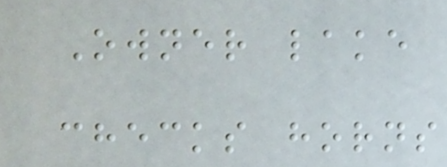Owner lake
checks horns
